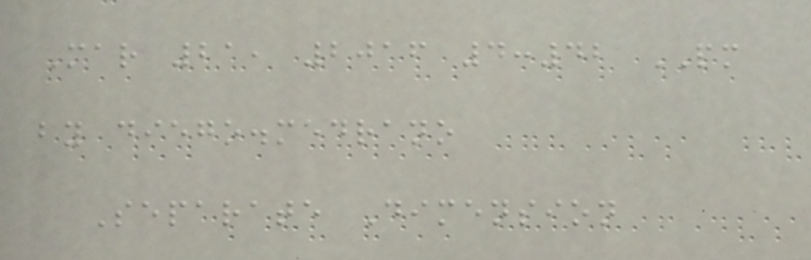Mar 21, 2016 4:42 PM
by diego.medrano
Separate Dimension
